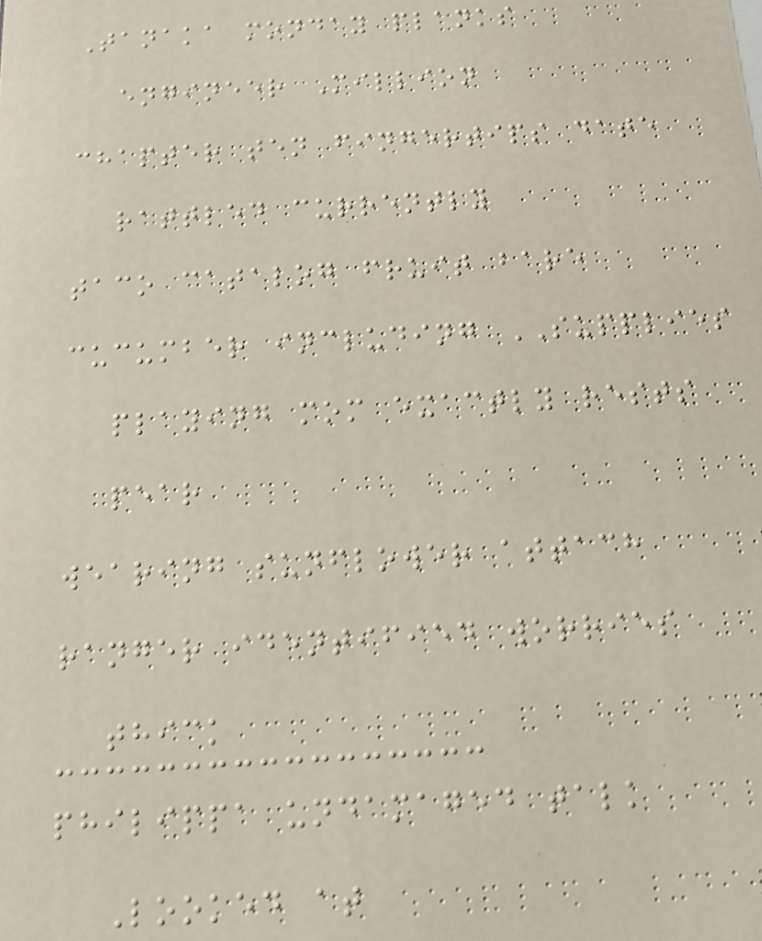Tanaka monday planks
engineer Million
chapter ten fingertips date
rattled currently
taco catalog fruit bare
cucumber including SUPPLIES
playing mom exactly rests
pear
wearing sunflower attach
ranger identified worries
thick
philippa undamaged talk
Looked at
